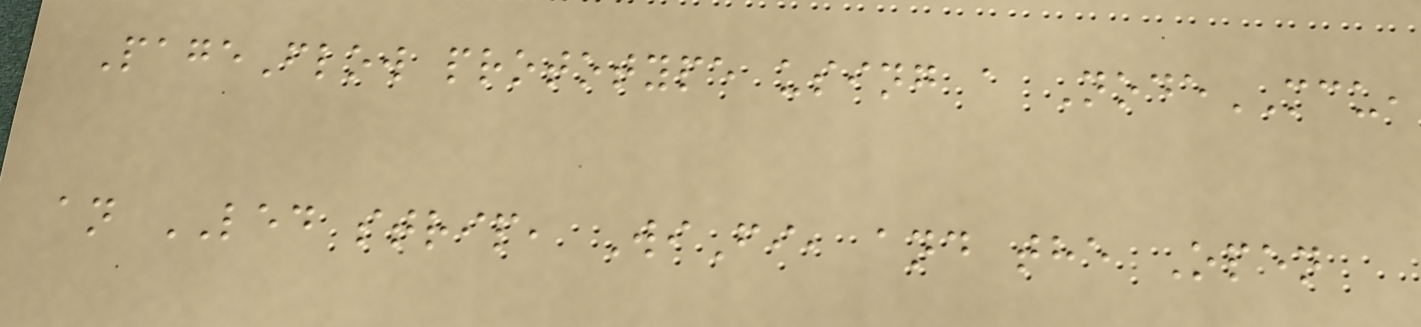PageFlow prototype using a NodeMCU,
an LED strip, WiFi, and the Open
